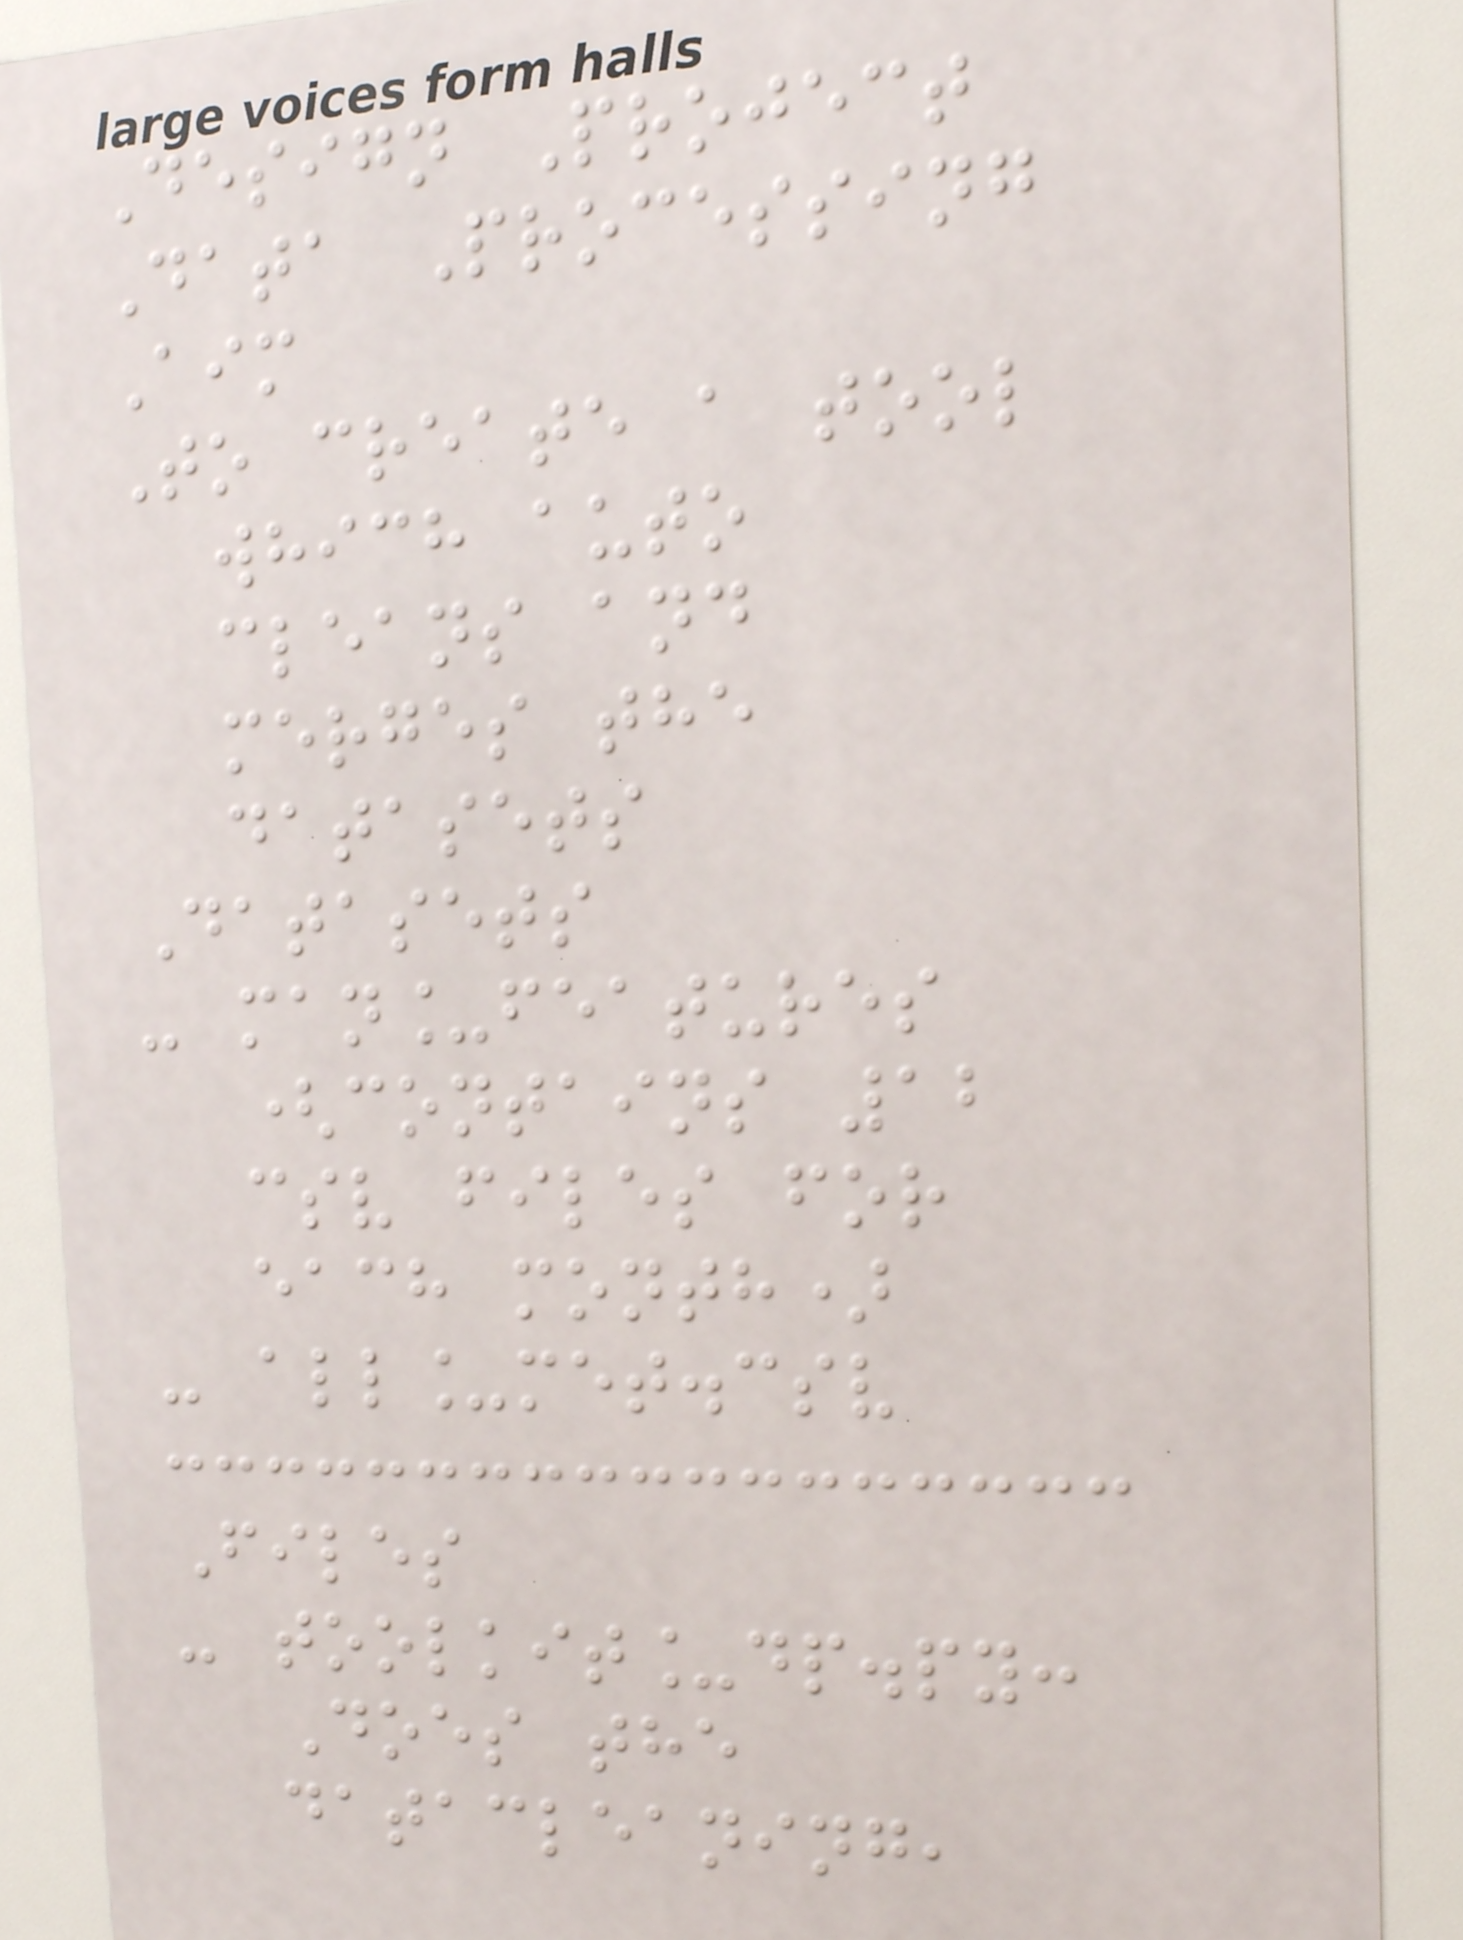Design Project
Data Processing
Aim
To create a tool
which auto
cleans and
merges the
datasets
Datasets
- man_features
(contains 12
csv files for
each month)
- all_met.csv
Files
- toolkit_dp.py:
Does the
datacleaning,
